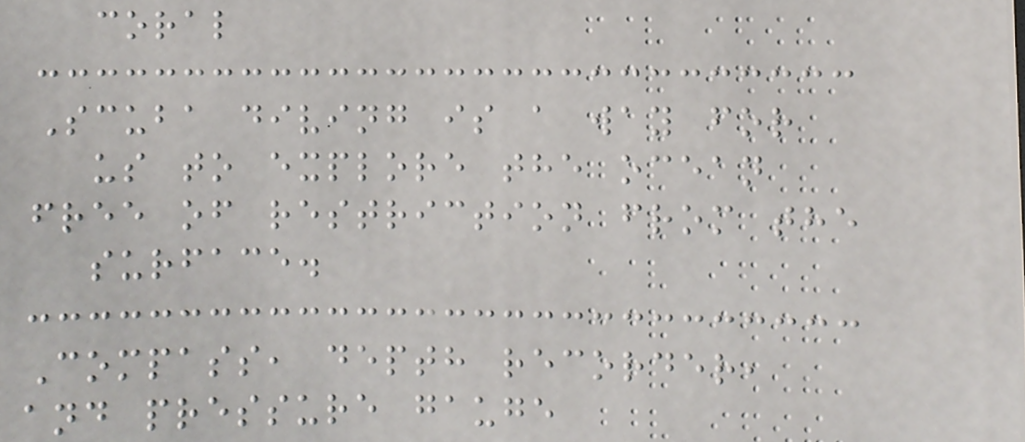coral
Scuba diving is a way for
us to explore the ocean
free of restriction from the
surface.
Compass, depth recorder,
and pressure gauge
